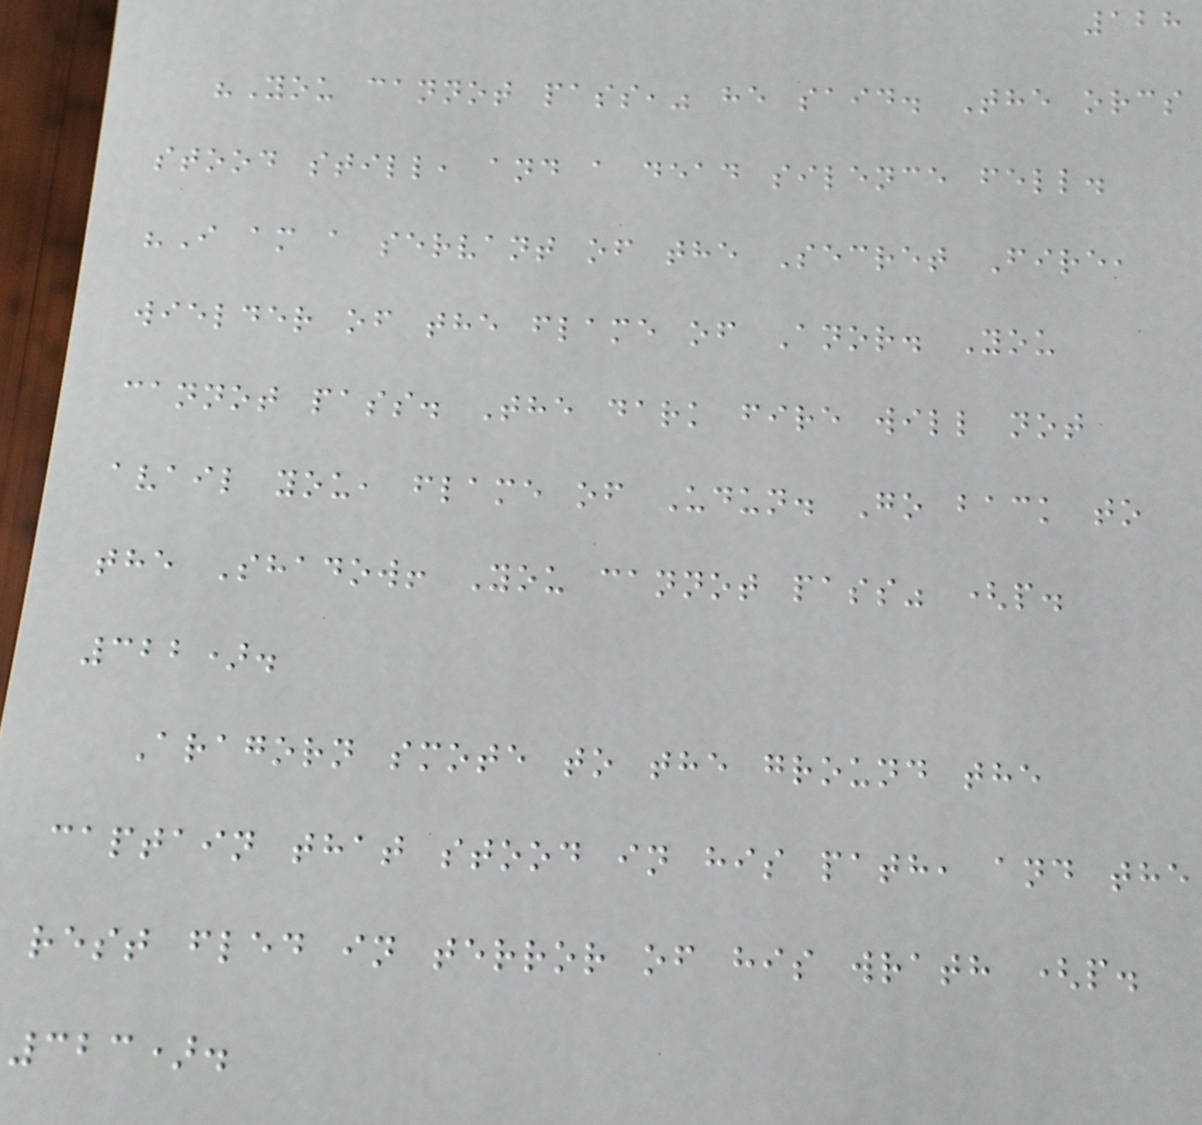128
"You cannot pass," he said. The orcs
stood still, and a dead silence fell.
"I am a servant of the Secret Fire,
wielder of the flame of Anor. You
cannot pass. The dark fire will not
avail you, flame of Udun. Go back to
the Shadow! You cannot pass" (p.
322).
Aragorn smote to the ground the
captain that stood in his path, and the
rest fled in terror of his wrath (p.
323).
